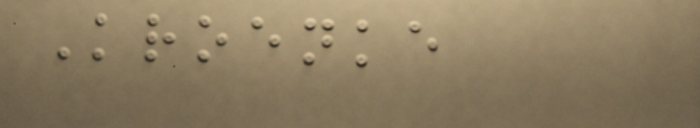Kroenke
